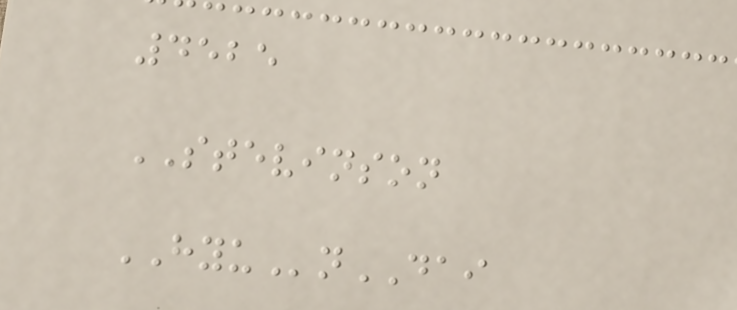4525
STEVINSON
HYUnDAI
